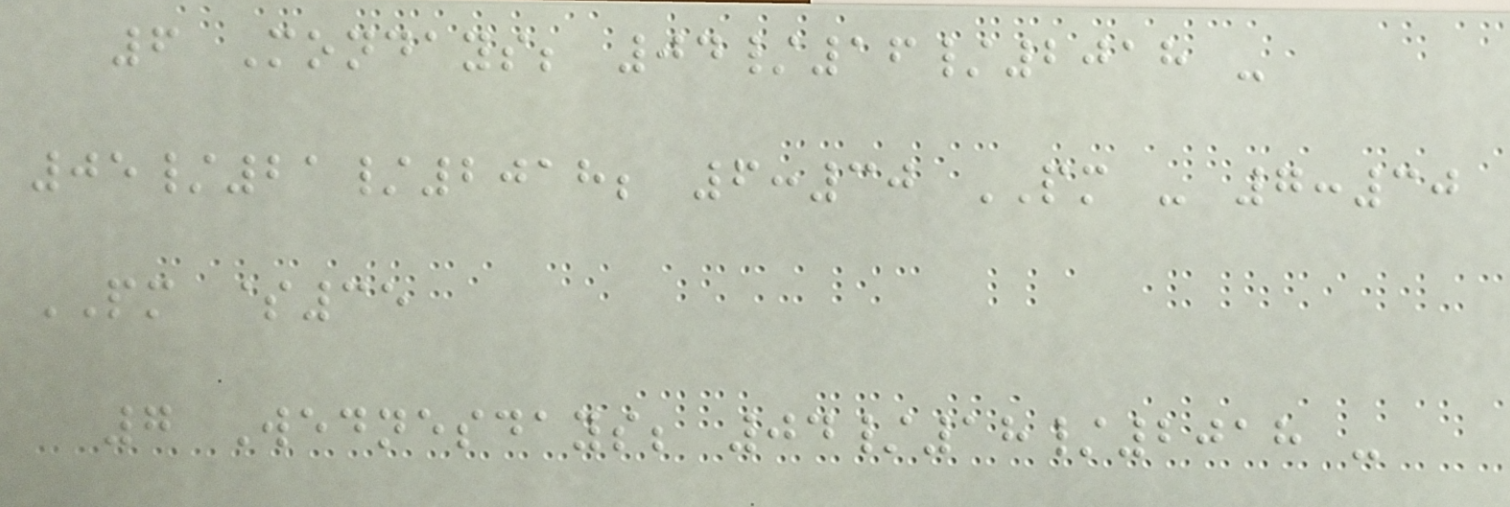6 Mondays; 04/16/2018 -
05/21/2018; 6:30 PM - 7:30
PM $35
7 Wednesdays; 04/18/2018 -
